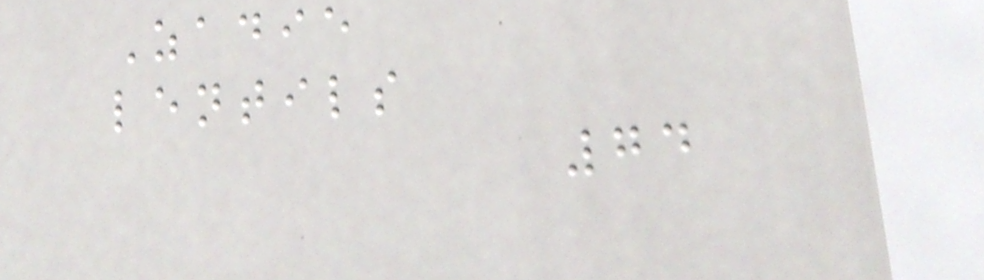Zadie
lentils
74
